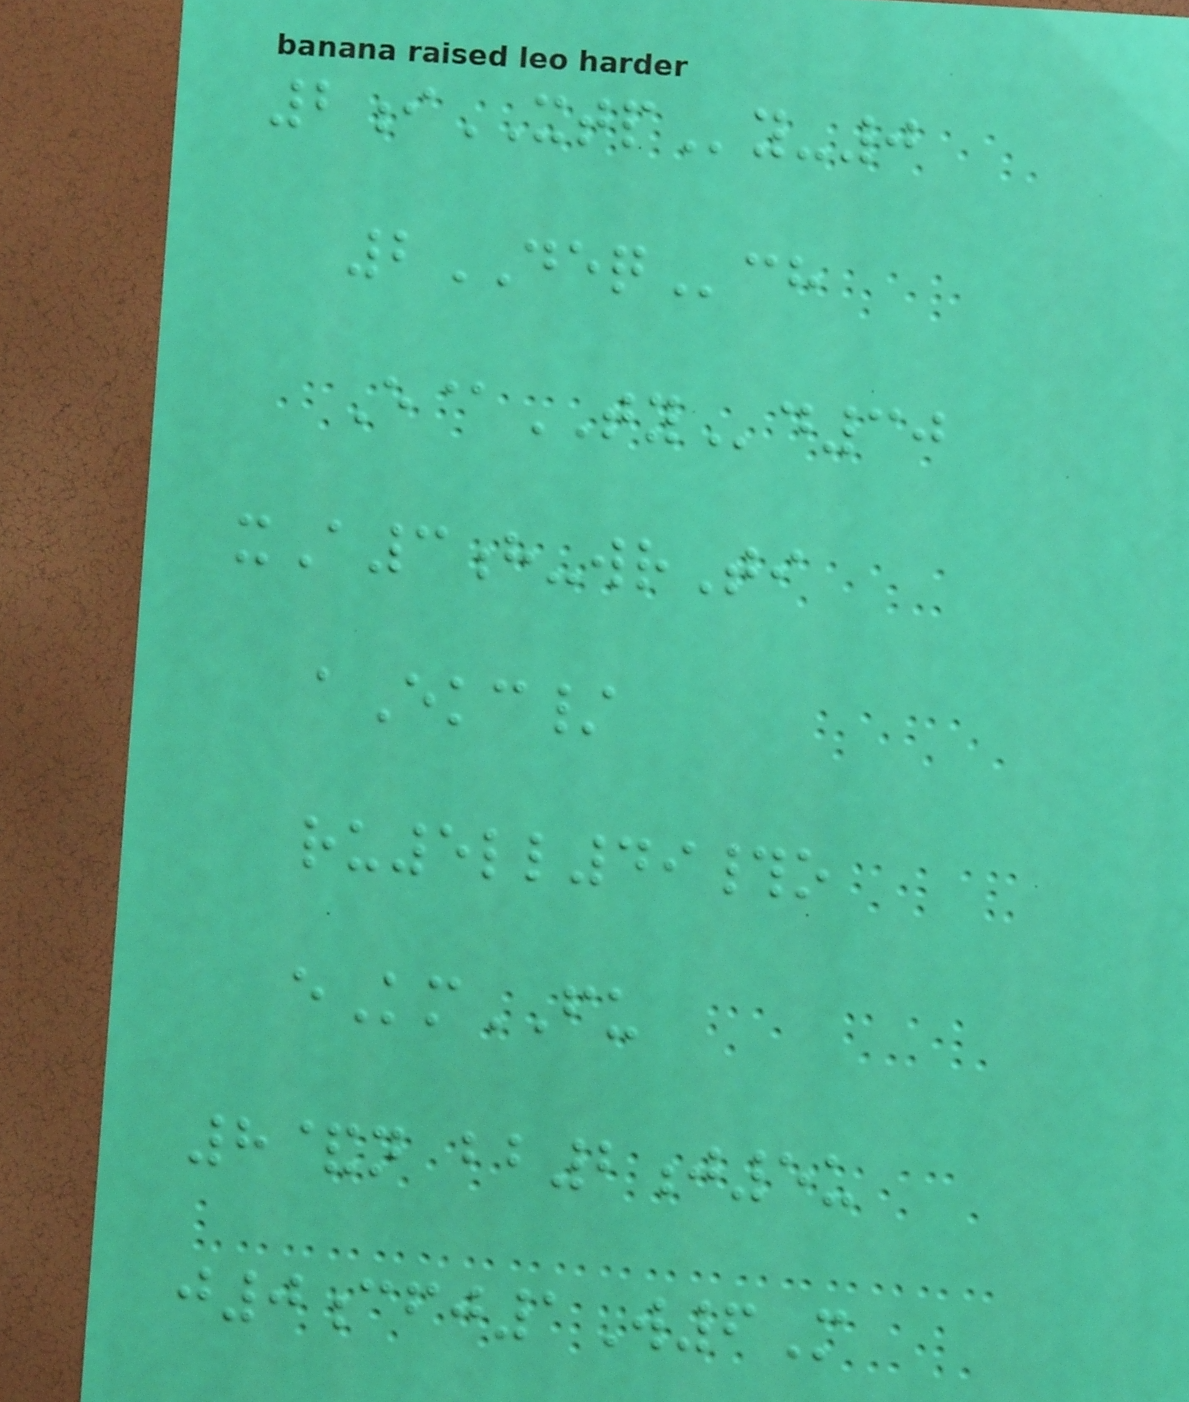2iXTPy-0
2DEQch
E@TYd30
xA3h-wrTi
aEkc/
ru5ll49#o
eKmFU
8&n bb2j5u
j0cfj1W6M
